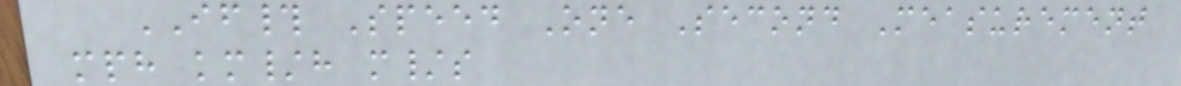IF# Speed One Second Measurement
mph km/h m/s
